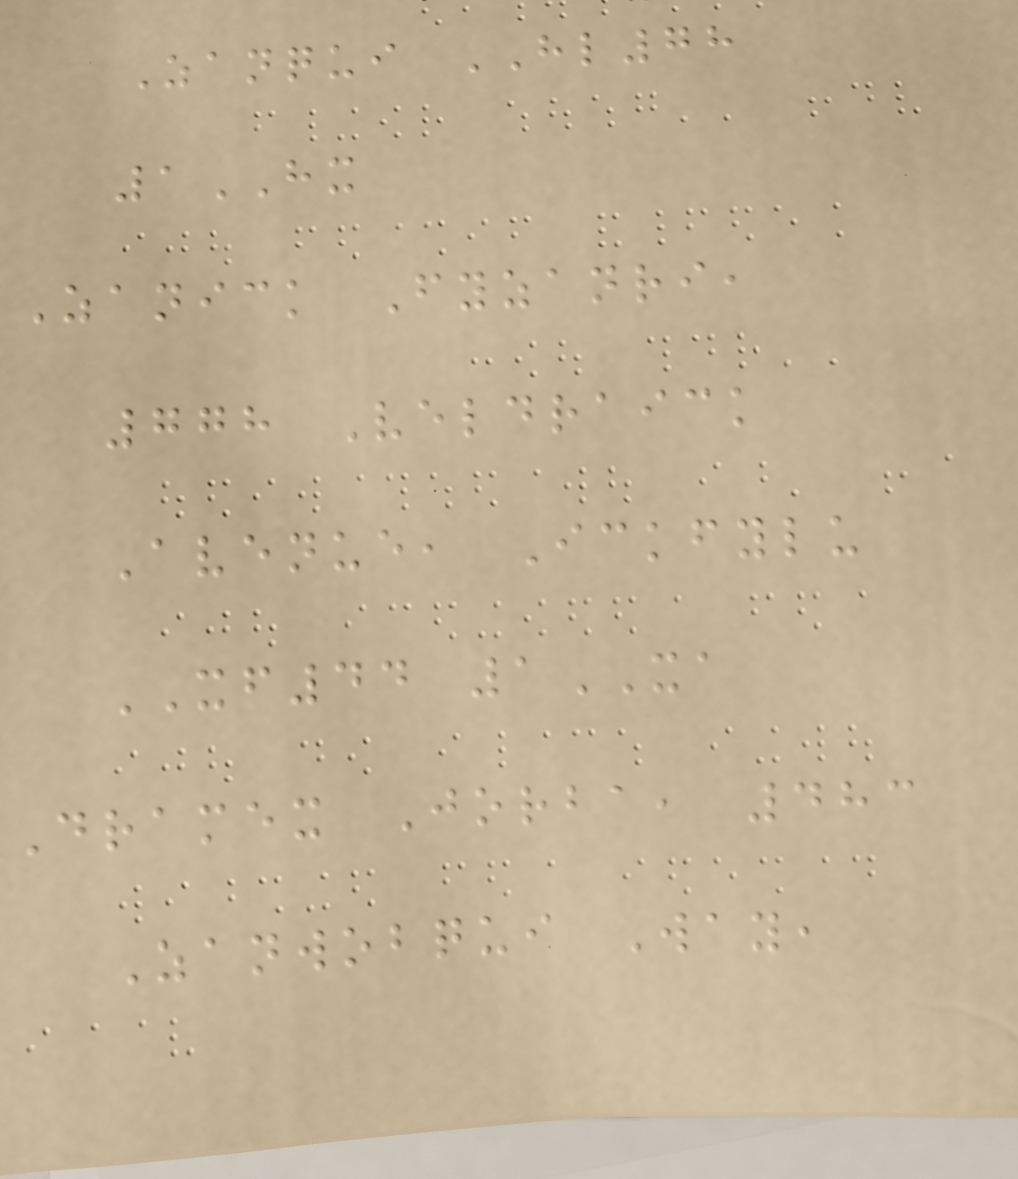Zanqui HL78
1HX
Zanick Fyzanri,
778 Veldraick
Avenue, Ickfylu
XF44 1XA
Dramex Jorba, 483
Zanwobqui Way,
